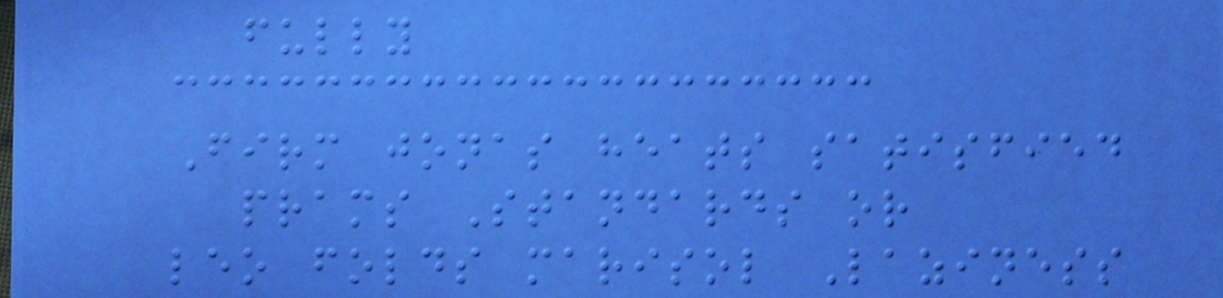fully
Firm jonas heats satisfied
prams Standards or
leo folds marisol Laziness
